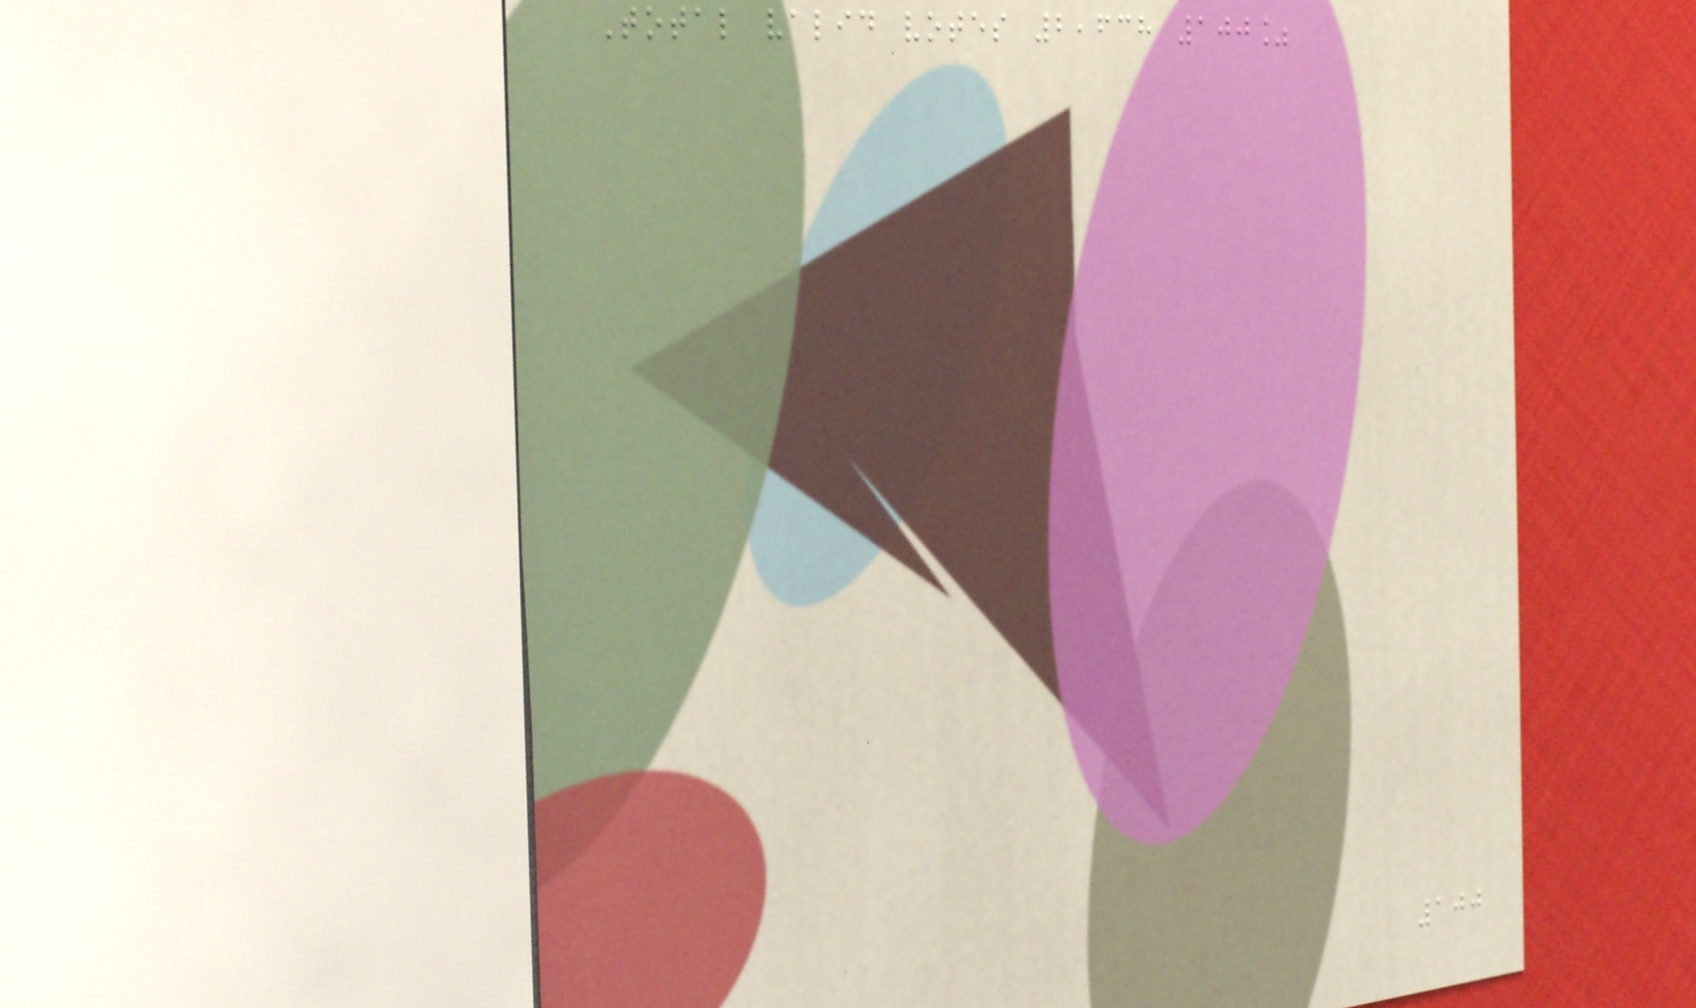Total valid votes 2,638 100%
100
